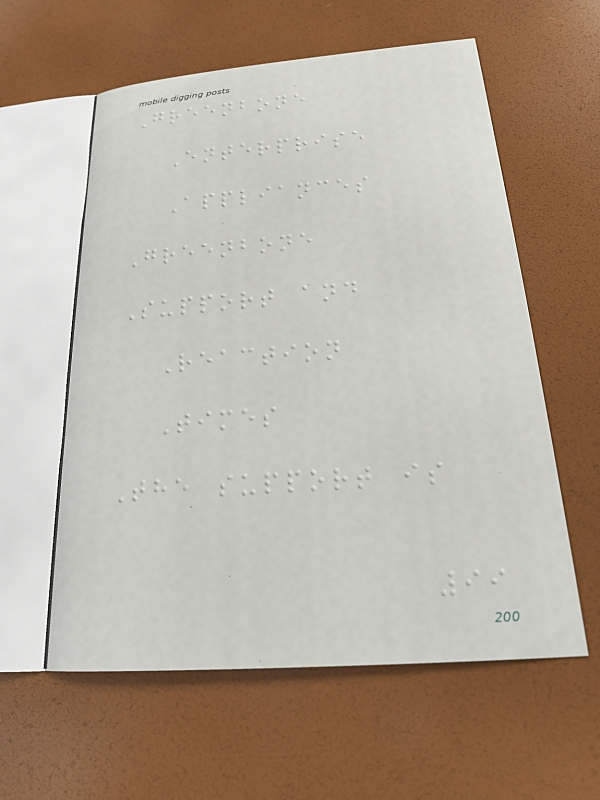Greenbone
Enterprise
Appliances
Greenbone
Support and
Reaction
Times
The support is
99
